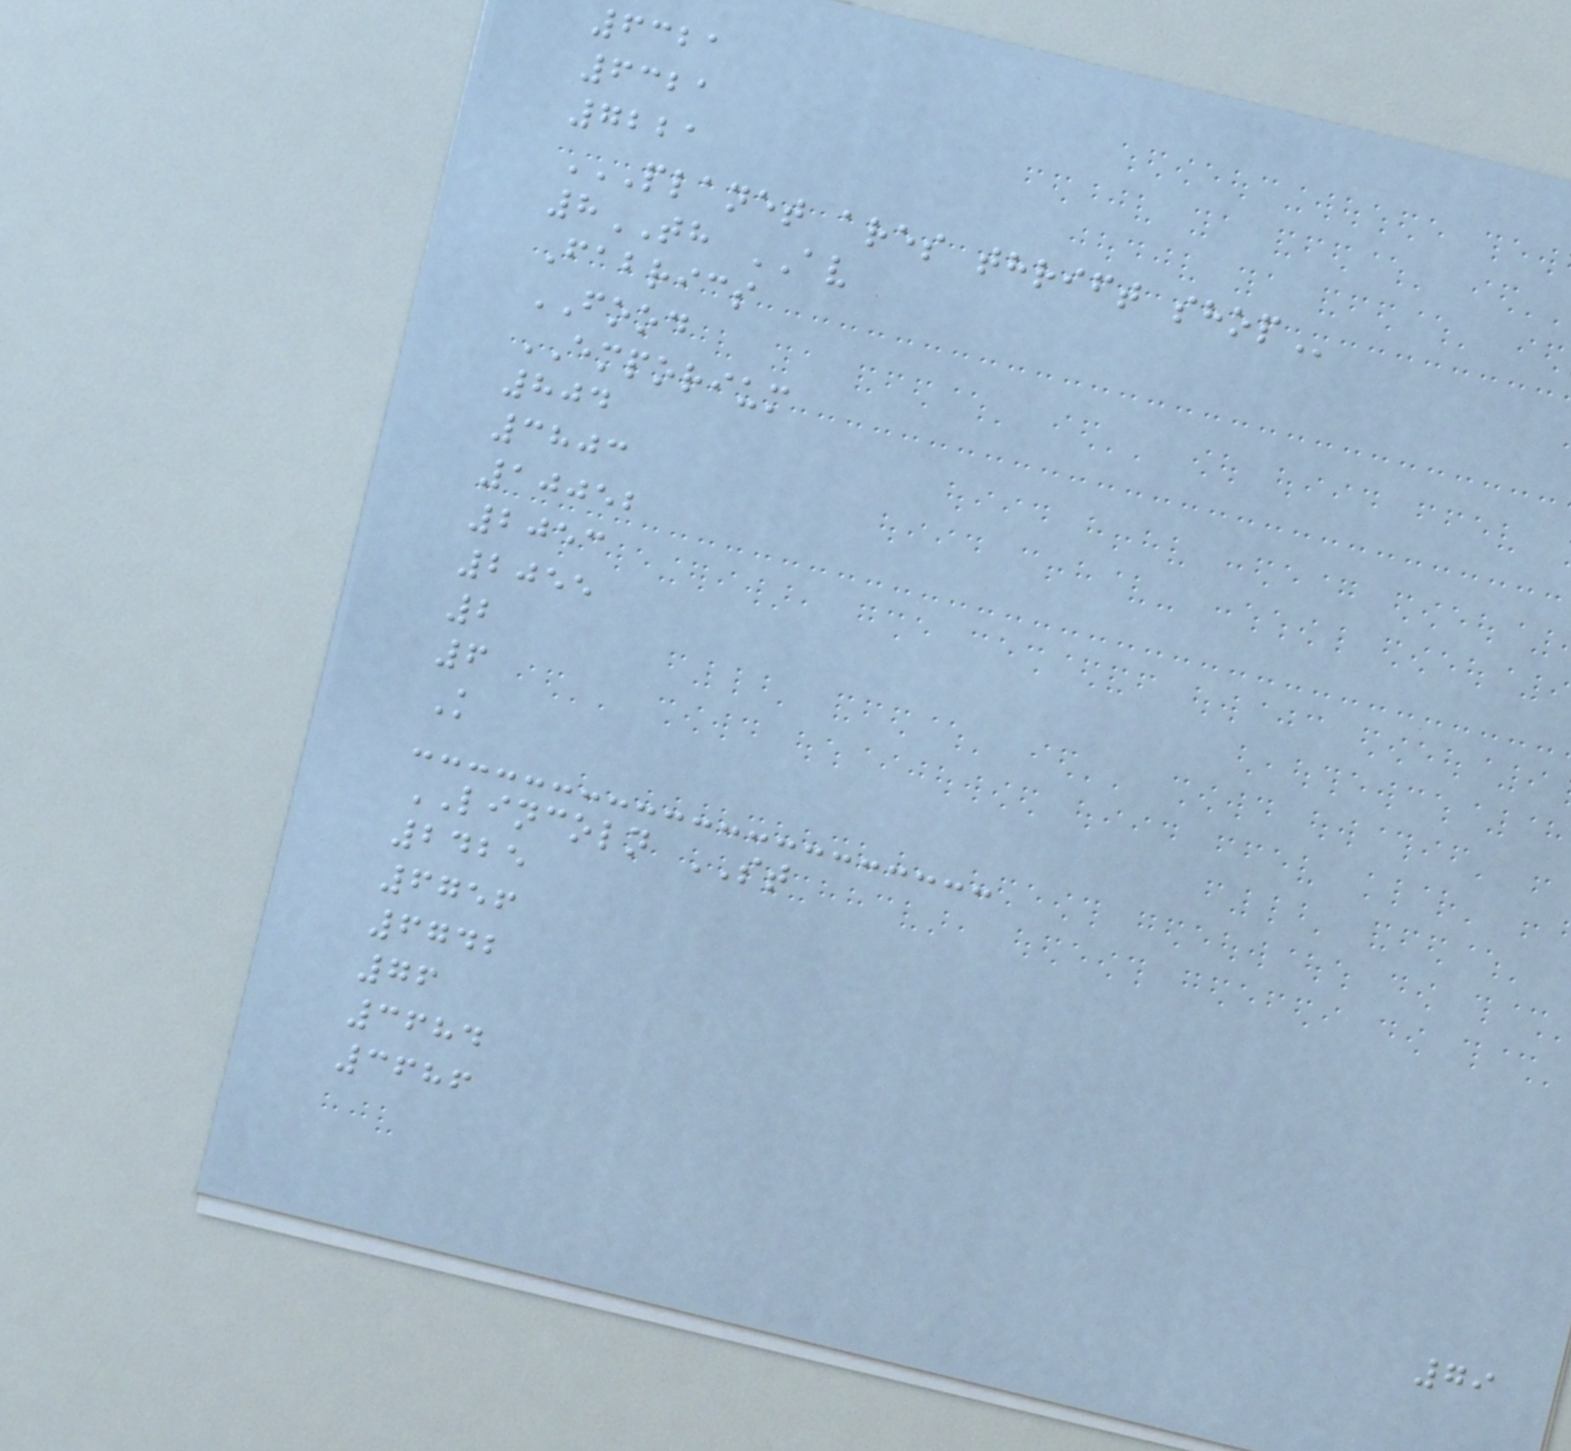6321
6321
7221
PLANET ARES THRIFT SHOP
8TH AV
Fabrics
FOOD
EMPORIUM
804
3803
10052
2053
2055
2
6
K
LINCOLN ST
2425
6756
6742
76
3684
3686
79
